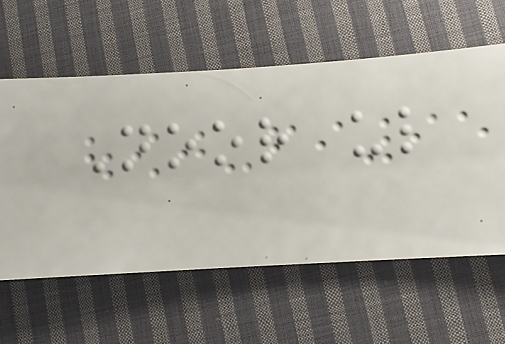Noor ul
